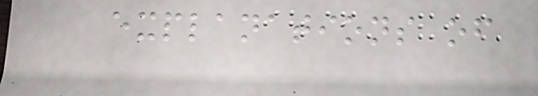explanations of
